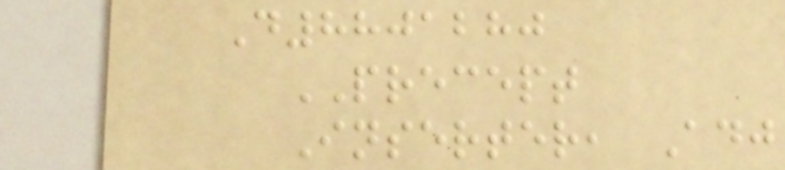D8801280
PRECEPT
Inserter, Adj
